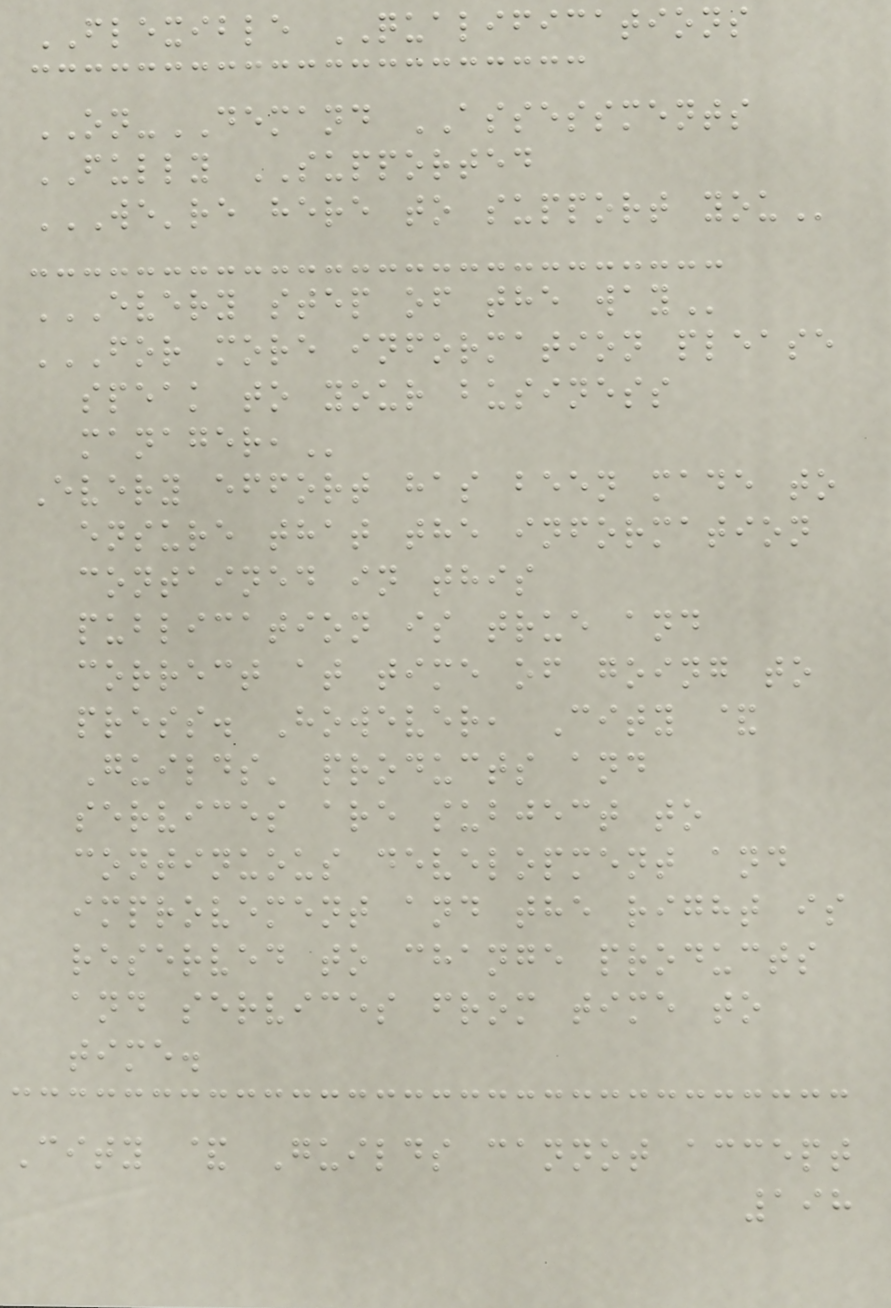FLEXIBLE QUALIFICATIONS
ON-DEMAND ASSESSMENTS
FULLY SUPPORTED
WE'RE HERE TO SUPPORT YOU
EVERY STEP OF THE WAY
FOR MORE INFORMATION PLEASE
SPEAK TO YOUR BUSINESS
MANAGER,
Every effort has been made to
ensure that the information
contained in this
publication is true and
correct at time of going to
press. However, City &
Guilds' products and
services are subject to
continuous development and
improvement and the right is
reserved to change products
and services from time to
time.
City & Guilds cannot accept
198
